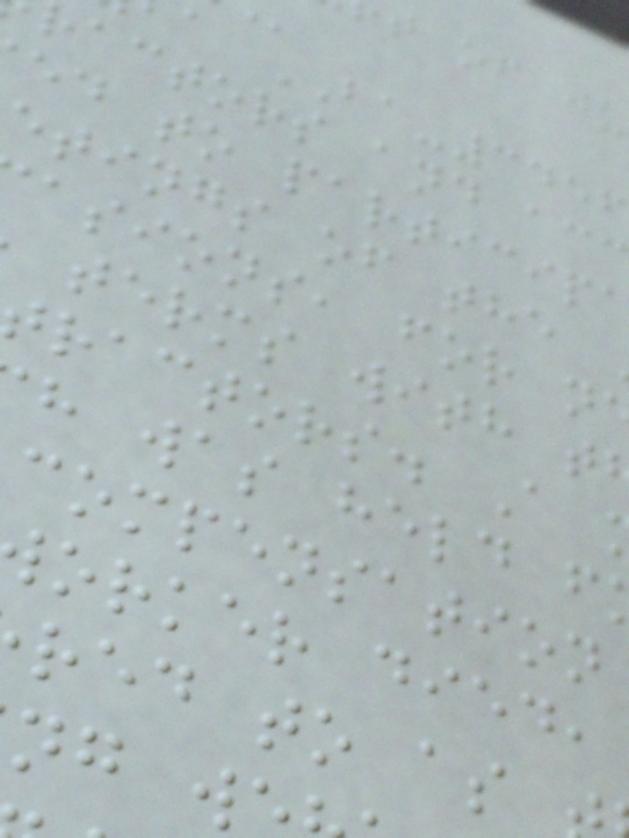a BA-3456
actors and acc
ed to particip
etings of the
asions, for n
terms with t
ractors. A
h was held f
compensation
orker died,
red to as
